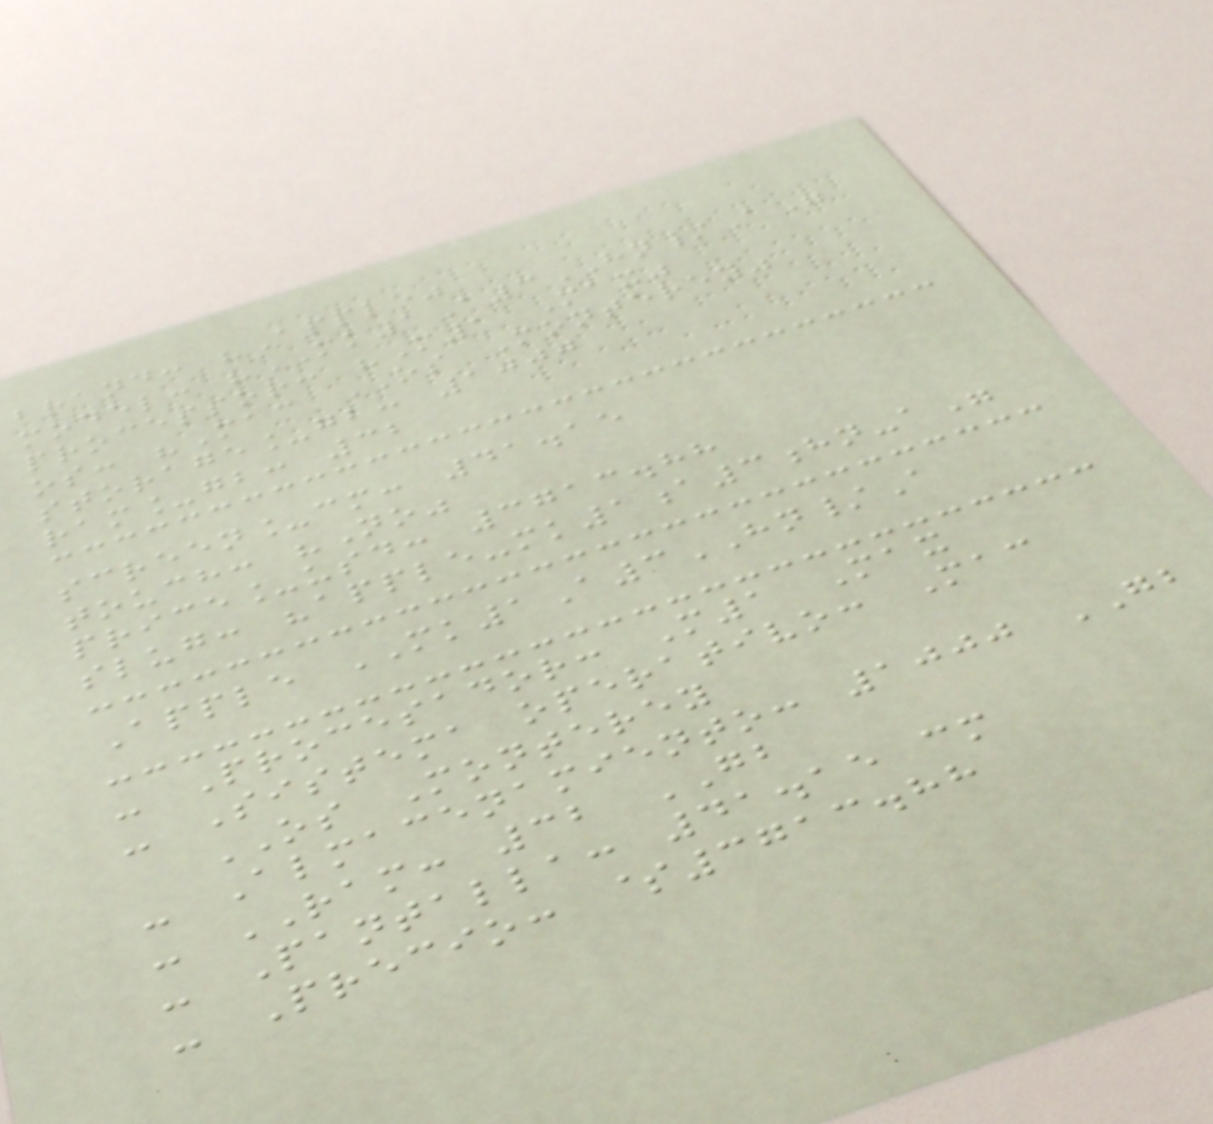brand: "Apple"
model: "MK1A3HN/A"
processor: "M1 Max"
os: "Mac OS Monterey"
storage_gb: 1000
ram_gb: 32
screen_cm: 41.15
touch: "No"
price_usd: 3713.88
slug: "apple-mk1a3hn-a"
Apple MK1A3HN/A
- Procesador: M1 Max
- Sistema operativo: Mac
OS Monterey
- Almacenamiento: 1000 GB
- RAM: 32 GB
- Pantalla: 41.15 cm
- Precio: $3713.88
